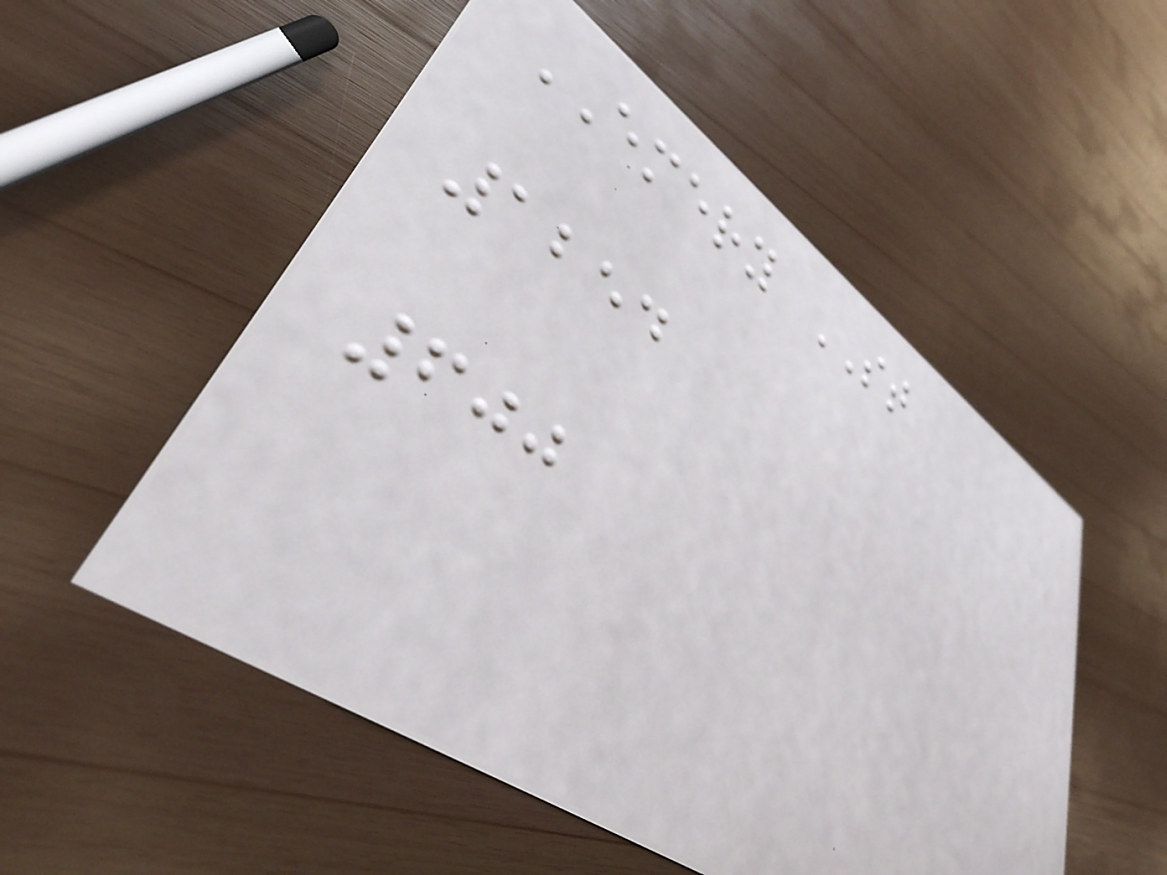EMERY ST
1254
600
